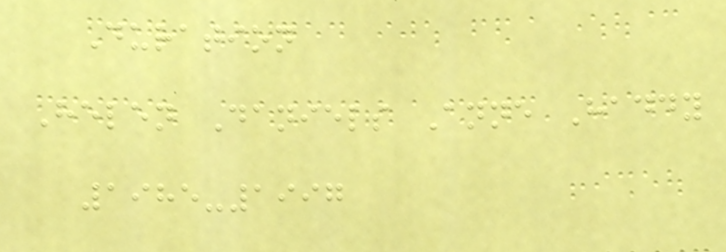Duration
Helen Daniels Anne Haddy
1985-1997
